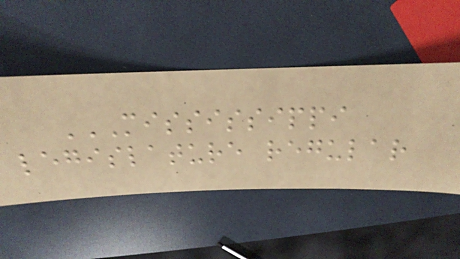MISSISSIPPI
LEGISLATURE REGULAR
